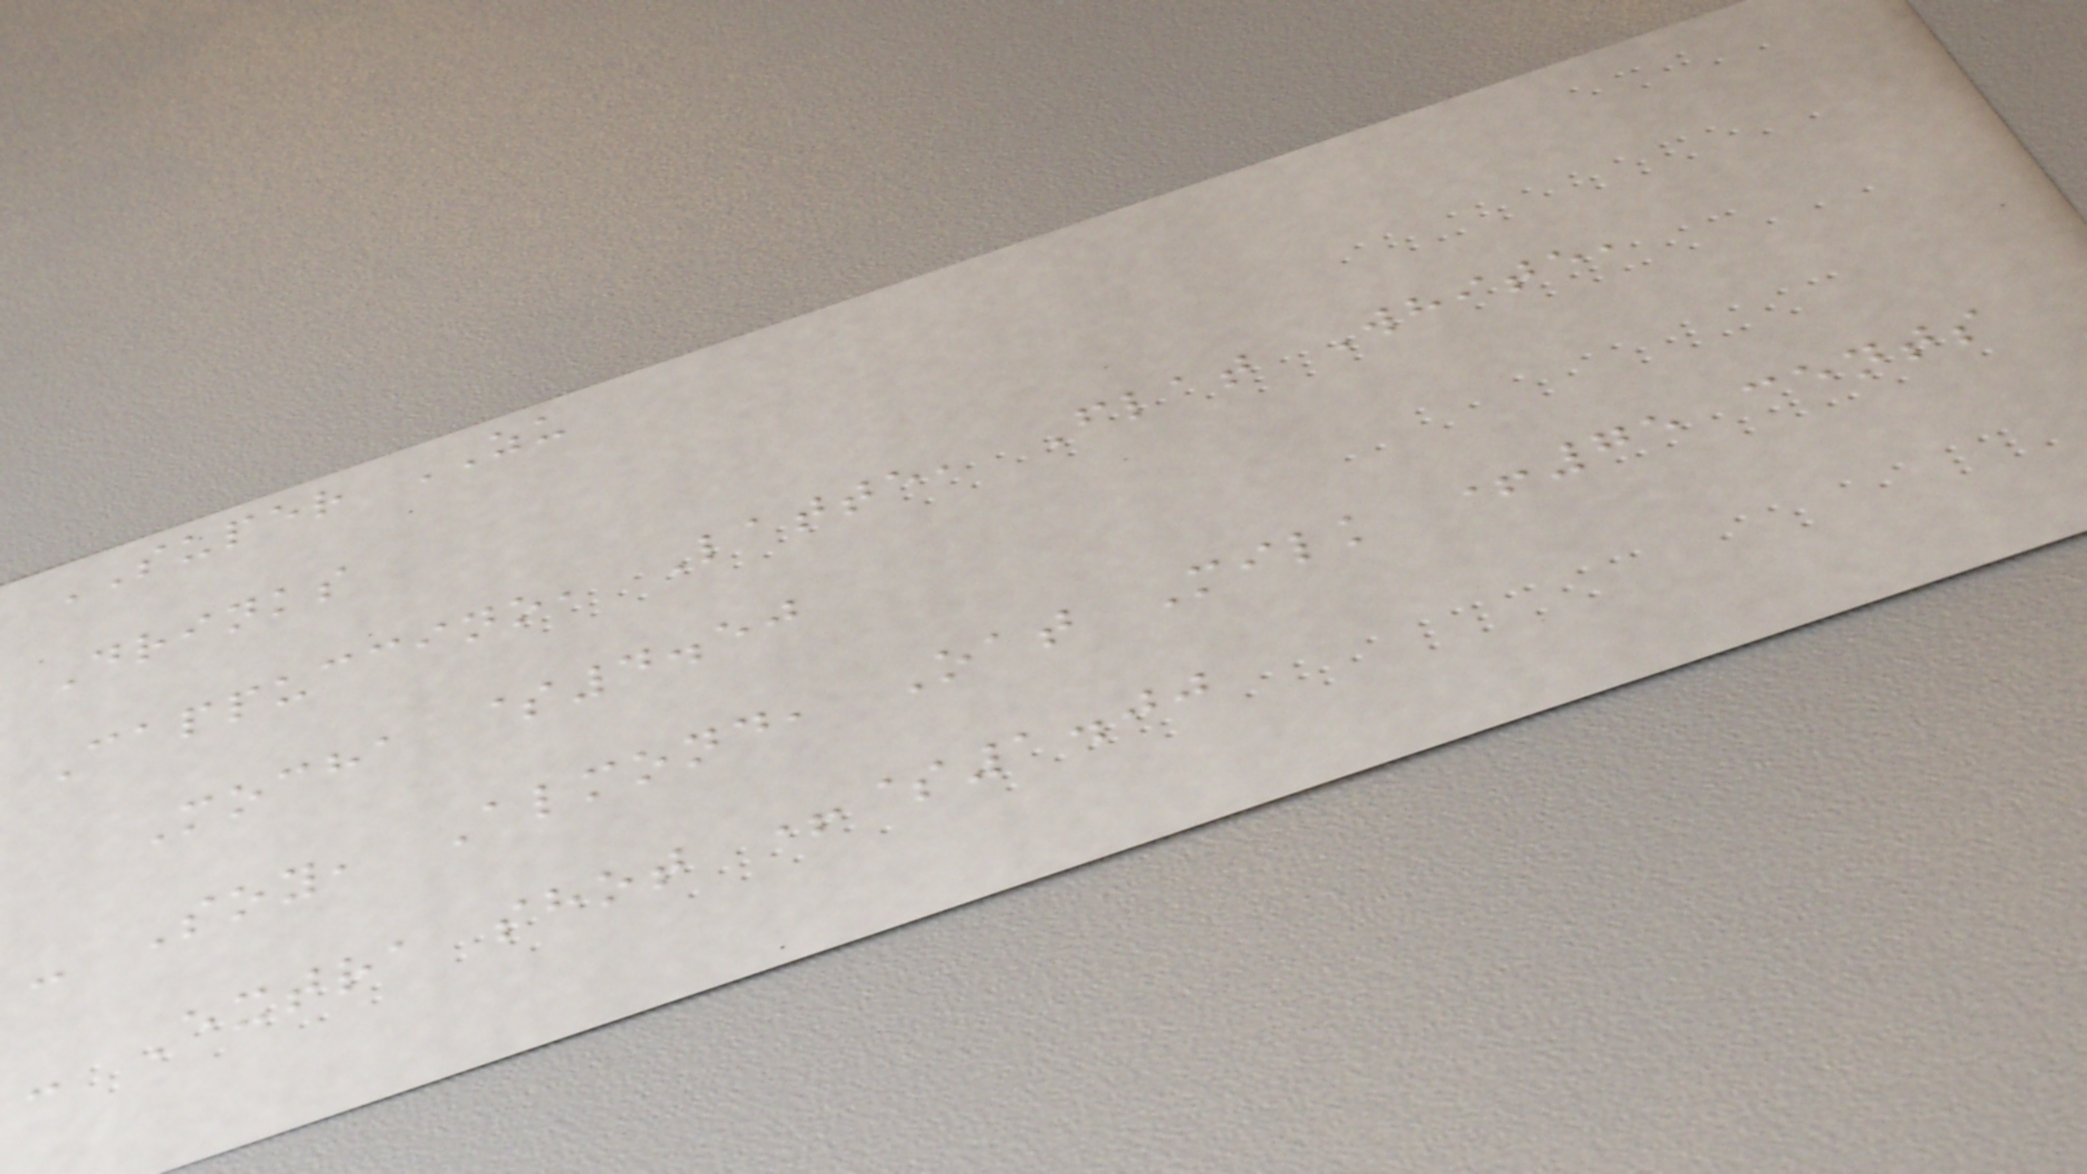SUPER ZU
Drinks
Cappuccino, Latte, Flat White,
Mocha $4.50
- Soy, Almond, Oat Milk +75 cents
- Extra shot +$1.00
